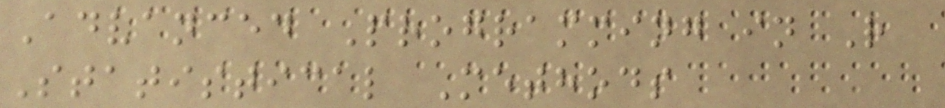Advanced Programming in R
Statistical Methods
